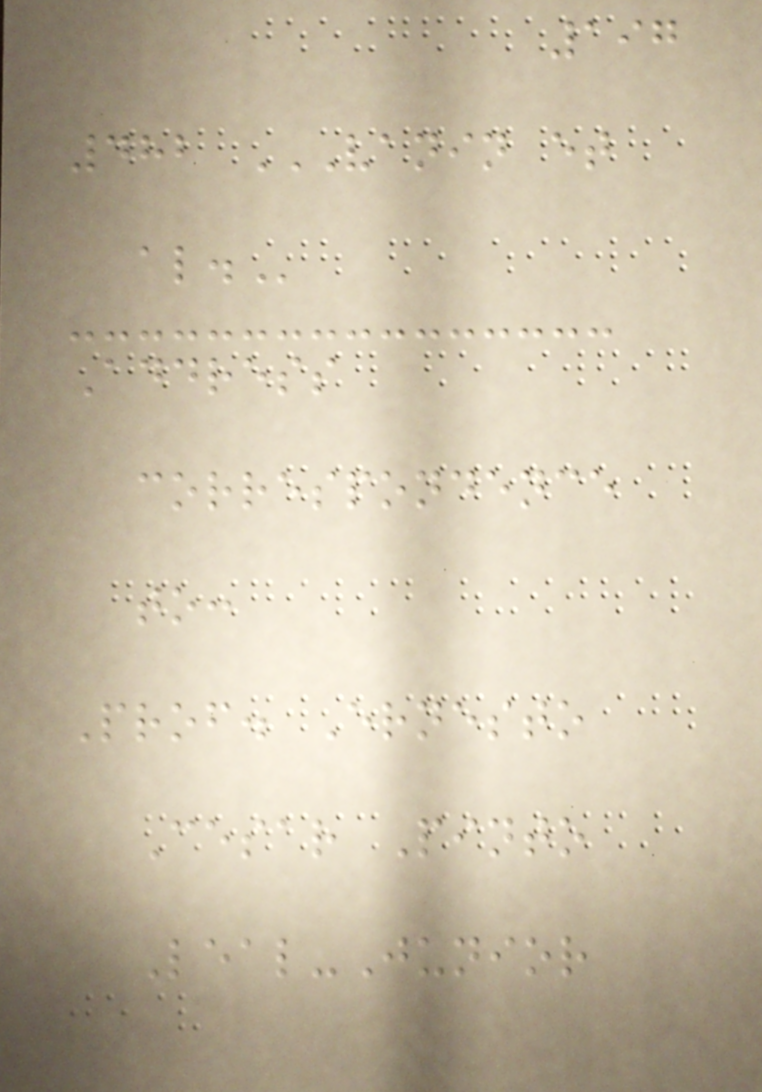197
482 VANIN ET
AL.
Address
correspondence
to:
Prof. Ernesto
Cesar Pinto
Leal-Junior
